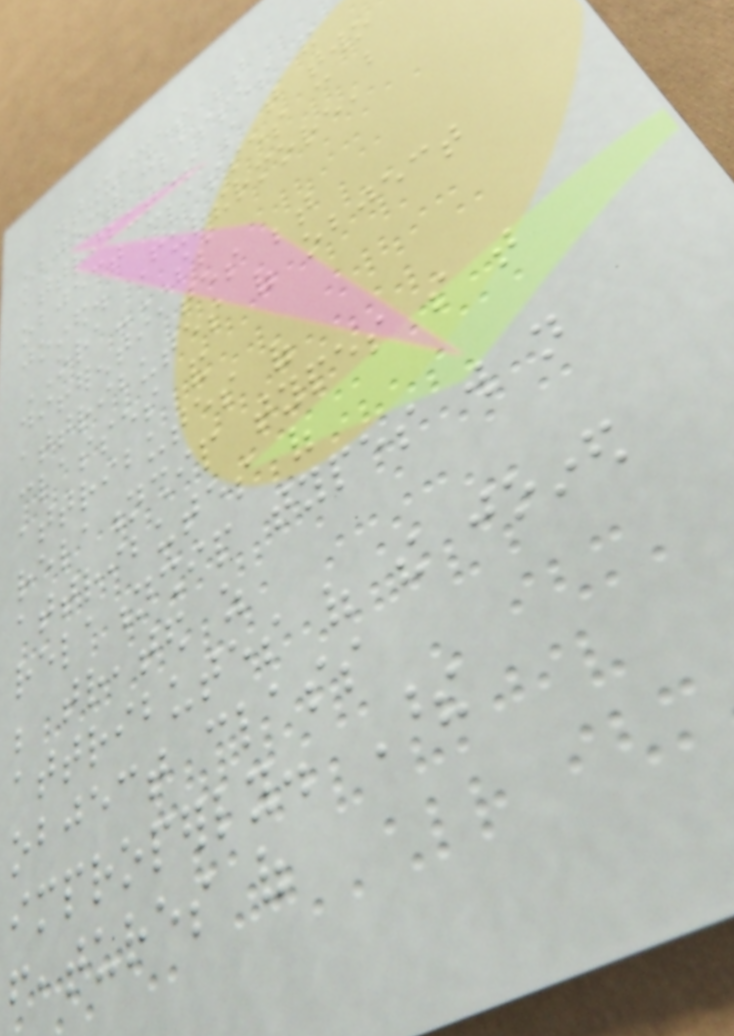distinguishes between
object classes and
attributes so that two
object classes can be
joined. Furthermore,
ORA-SS
differentiates between
attributes of object
classes and
attributes of
relationship types so that
attributes of
relationship types will not
be treated as
attributes of the joined
object class
improperly. These
features of
